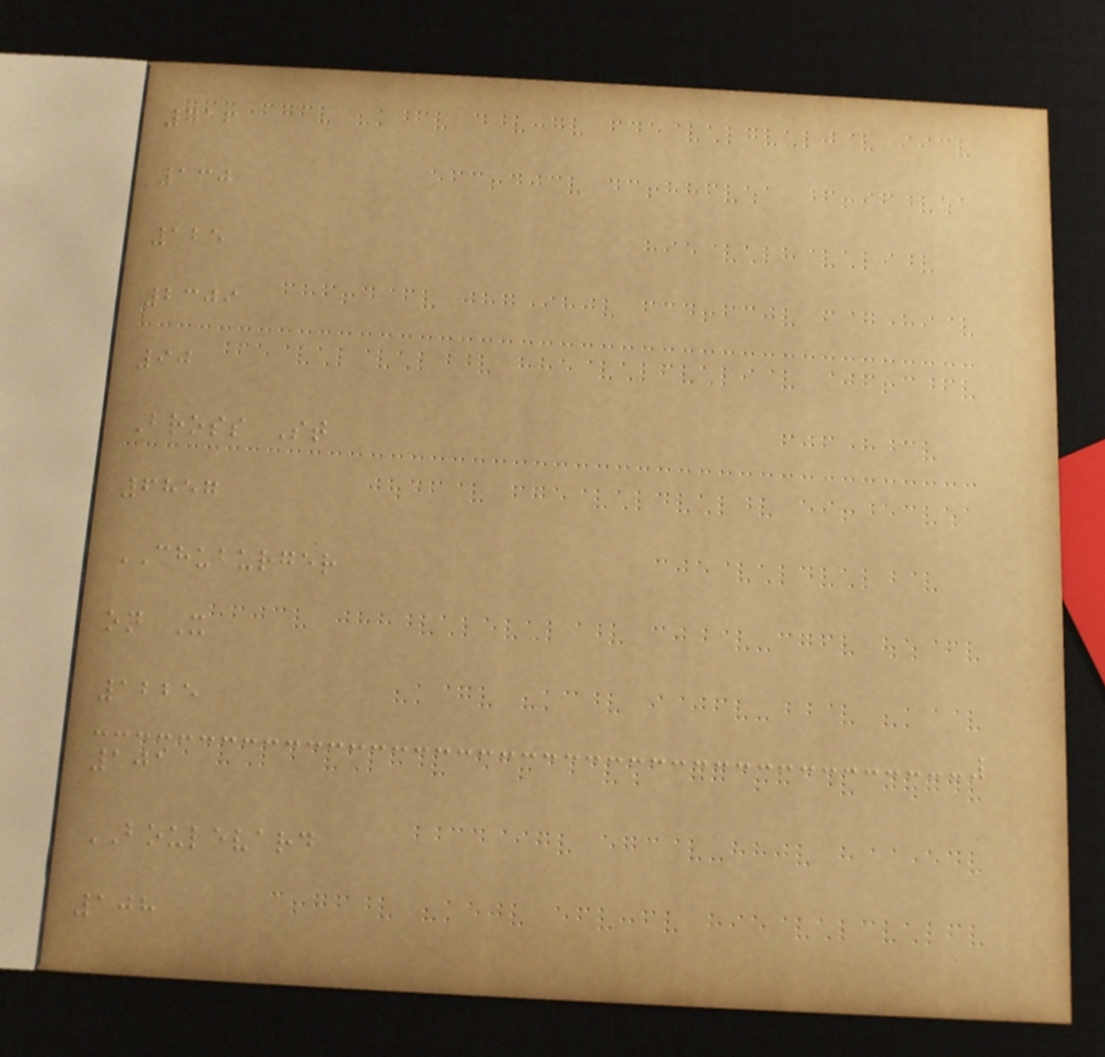716
130
125
2309
90
Bross St
6857
CHUBURGER
on X
1225
101
BOULEVARD
108
